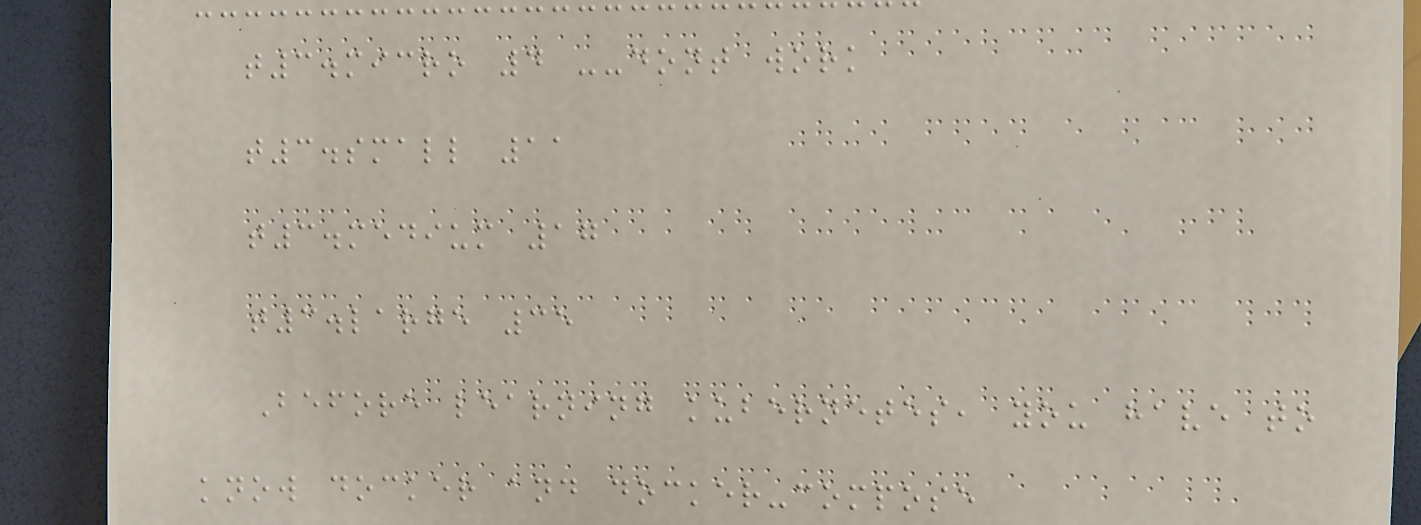t3.micro 4 --dont work
t3.small 11
t3.medium 17
t3.large 35
Before learning kubernetes, you have to
know docker and docker-compose
